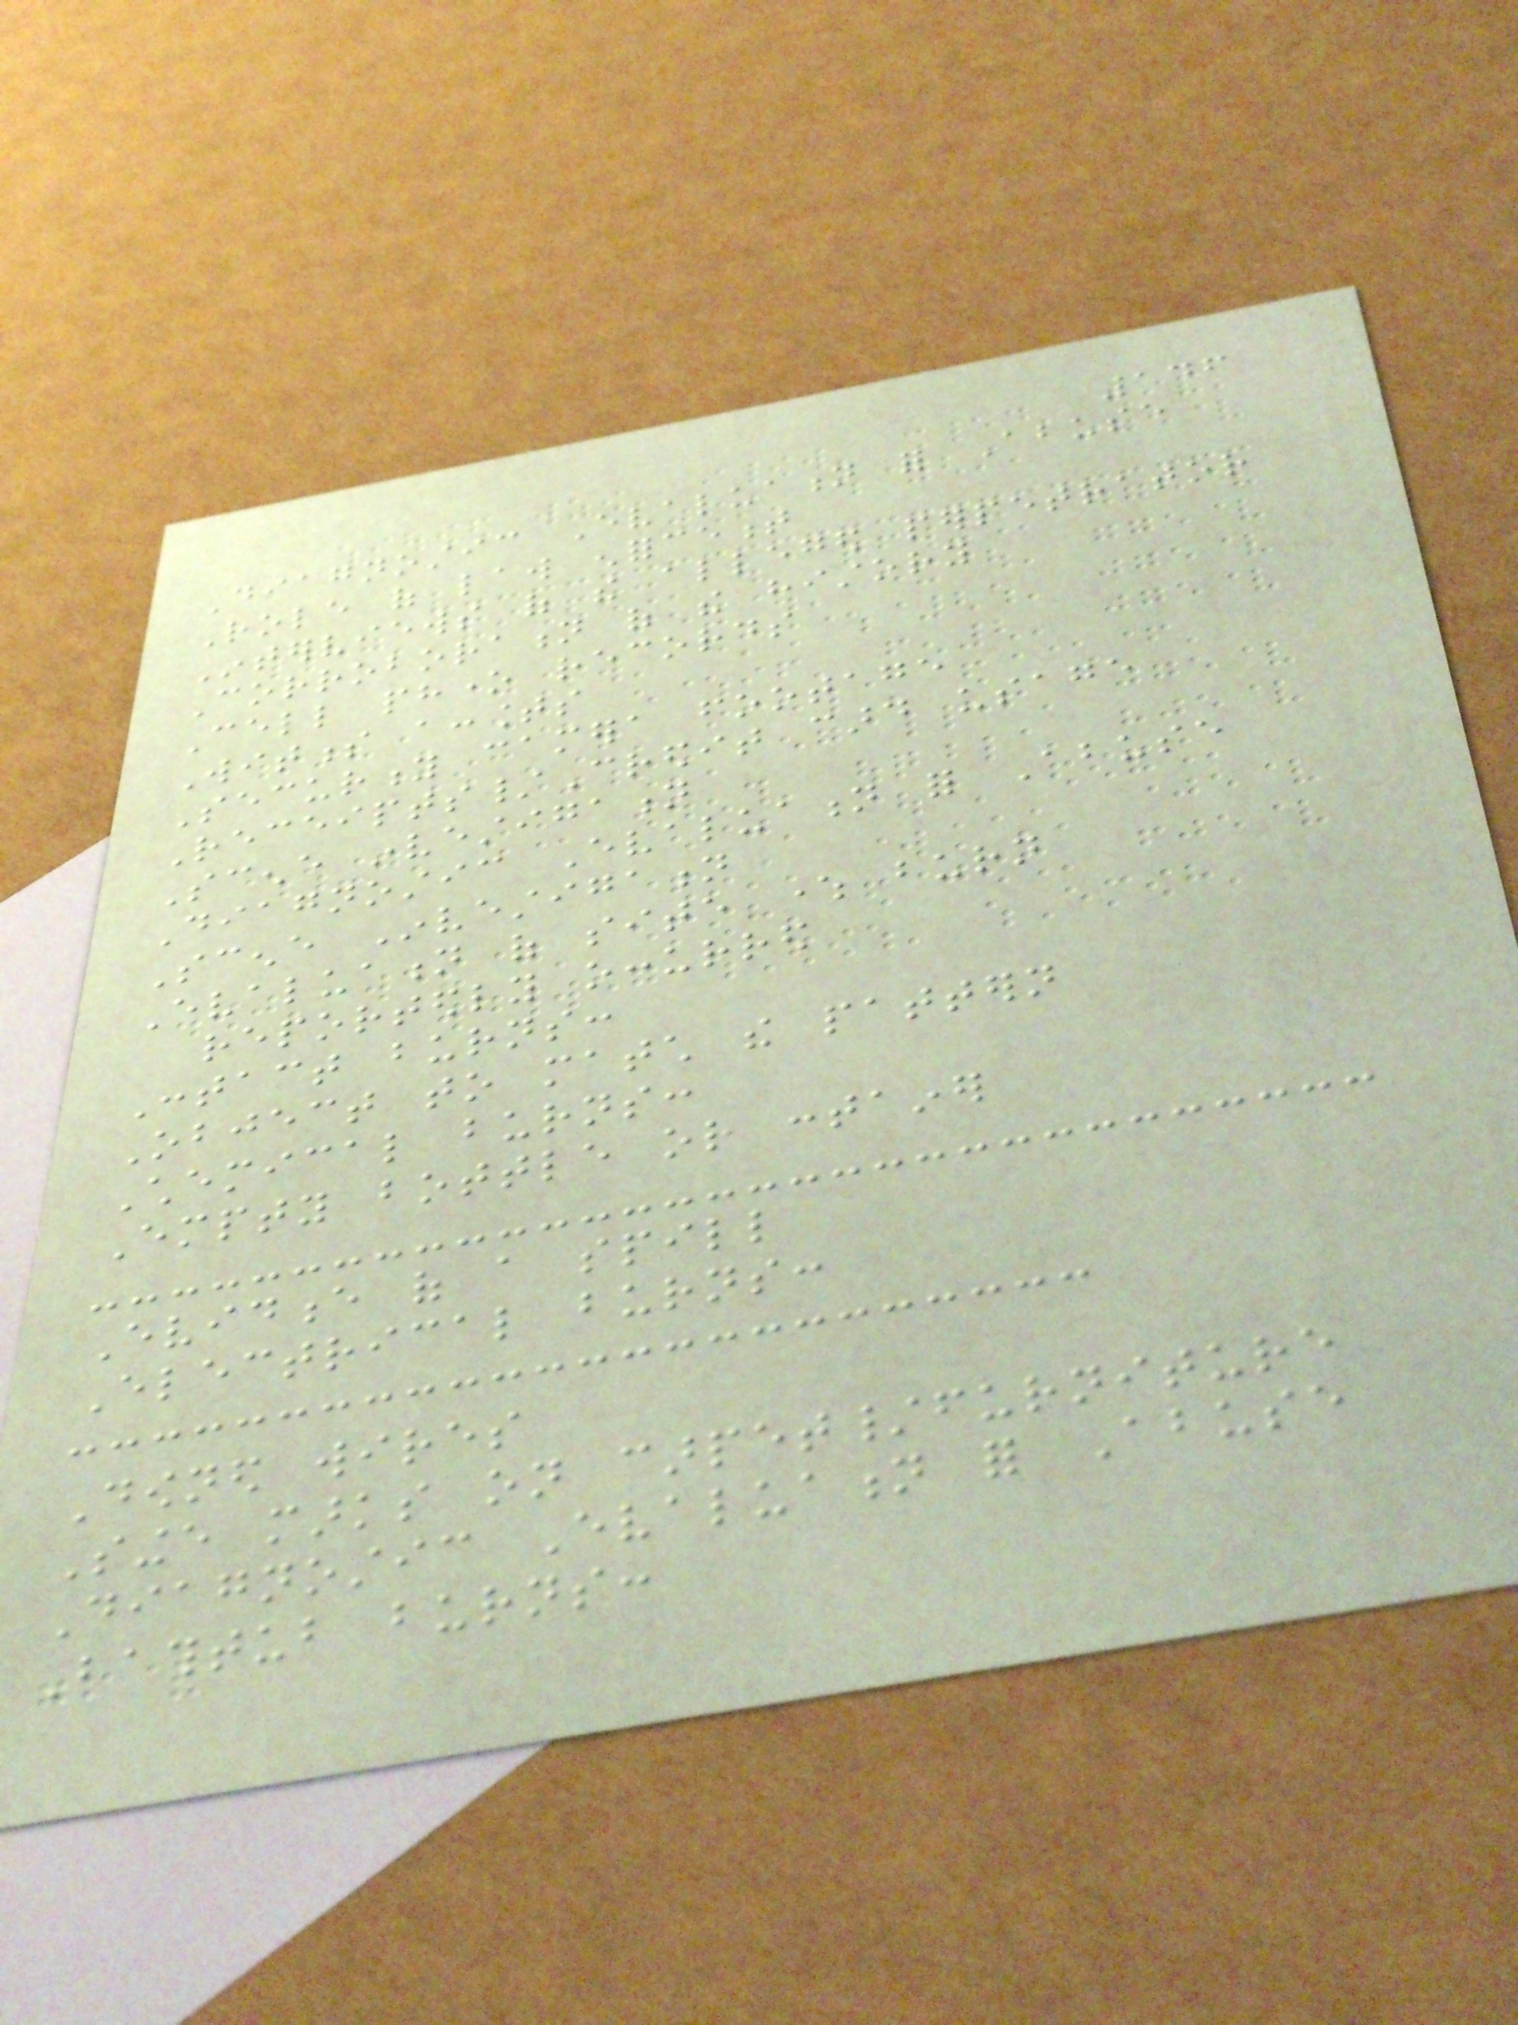146
Diagnostic Evaluation for Abuse
Role of law enforcement
Interviews of the alleged perpetrator
Corroboration of the history
Cell phone records
Witness accounts
Security camera footage
Receipts/Credit card usage
Scene investigation
Diagnostic Evaluation for Abuse
Scene Investigation
Evaluation of site where burn
reportedly occurred
Contact burns:
Object to match the pattern
Chemical burns:
Empty bottle or container
Evidence of a spill
Electrical burns:
Downed wires
Singe marks on carpet/furniture
Diagnostic Evaluation for Abuse
Bathtub burns:
